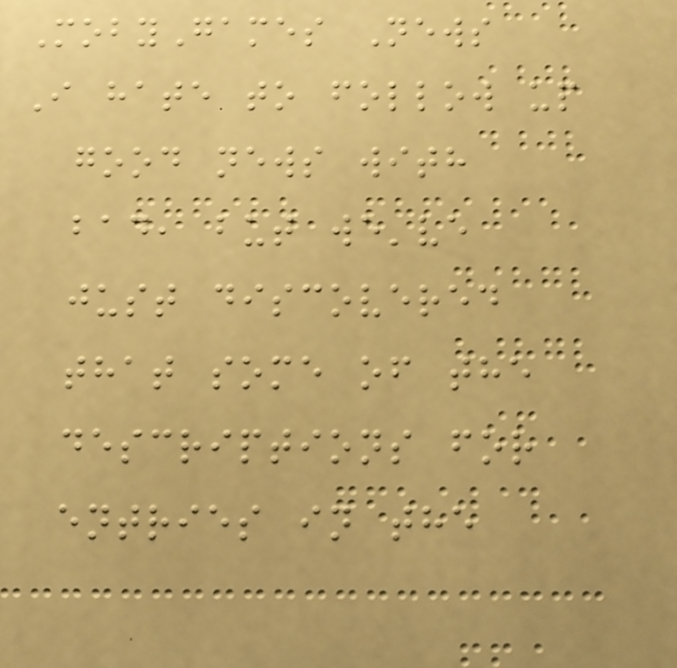MobyGames News
I hate to follow up
good news with
bad, but we've
just discovered
that some of the
descriptions for
entries in the
